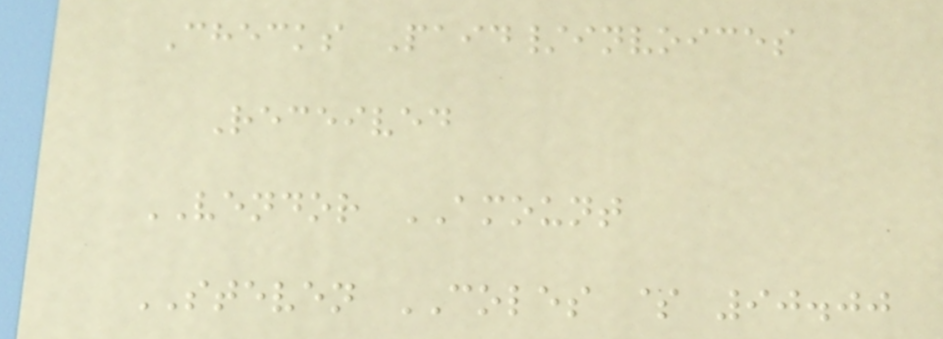Checks Paid/invoices
Received
VENDOR AMOUNT
STEVEN COLES $ 90.00
